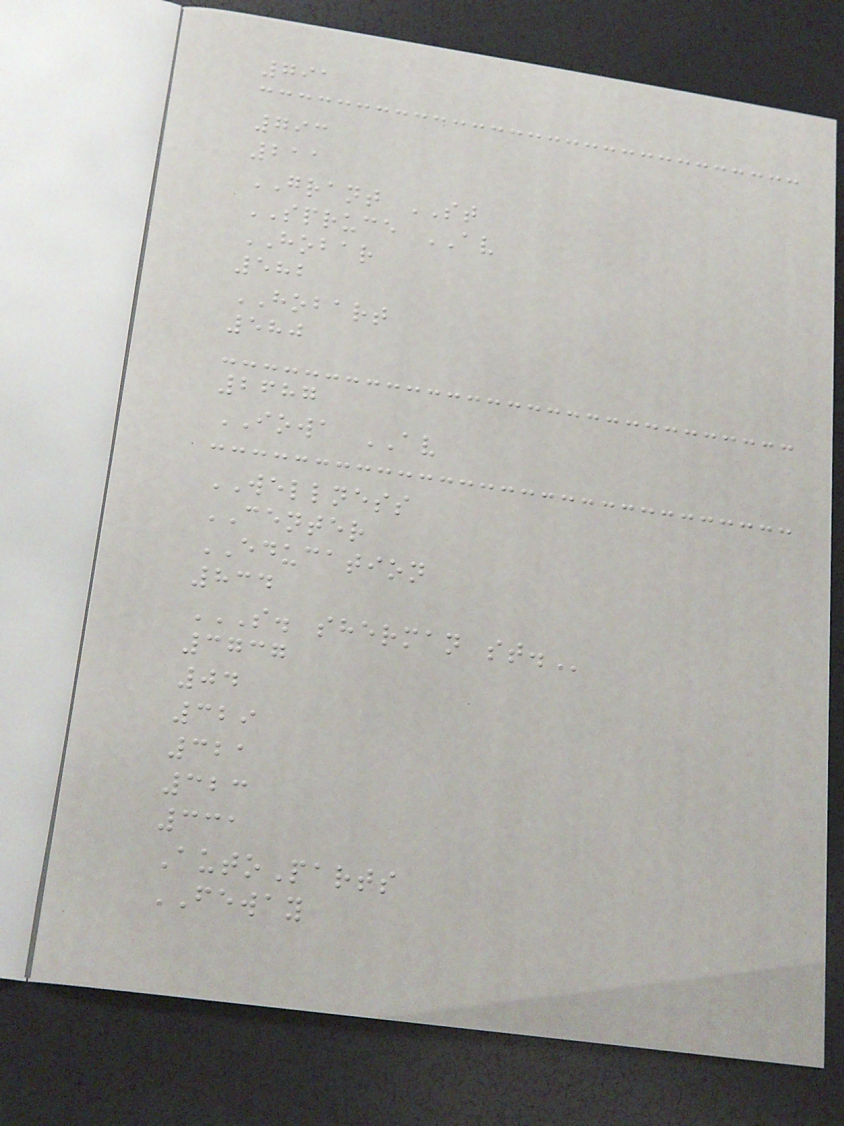791
793
211
GRANT ST
SPRUCE AV
HOBAR
582
HOBART
580
2687
IOWA AV
WELLNESS
CENTER
EDUCATION
834
S. SHERMAN ST.
3737
04
329
321
323
331
AutoParts
FEWAY
